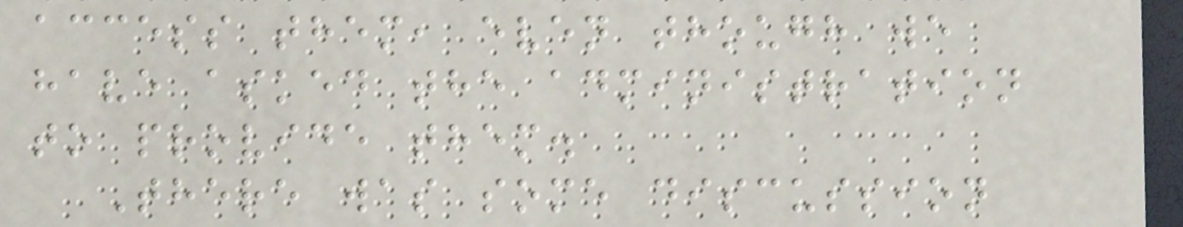access them, even though we
have asked the administration
to provide them.
There was some discussion
